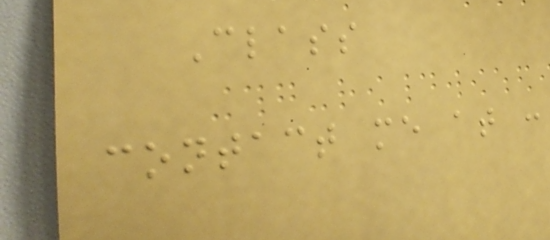Class
contact me at :
